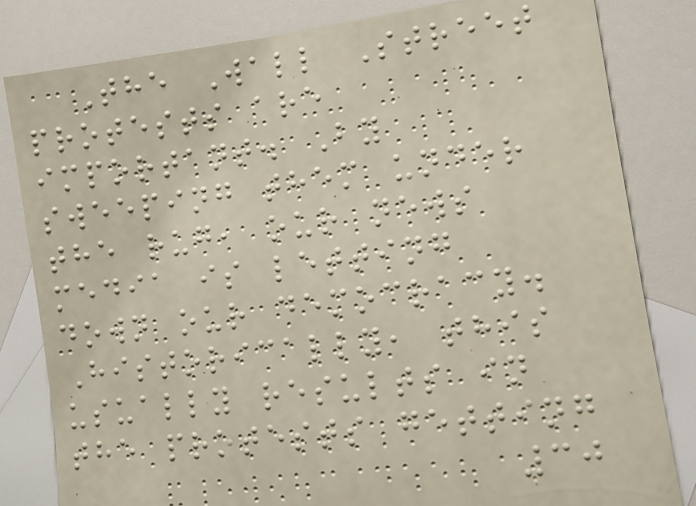The Wall Street
protests are
important. By
sweeping them under
the rug, our news
media is letting
down our democracy.
Historically, this
usually results in
the protests getting
30
